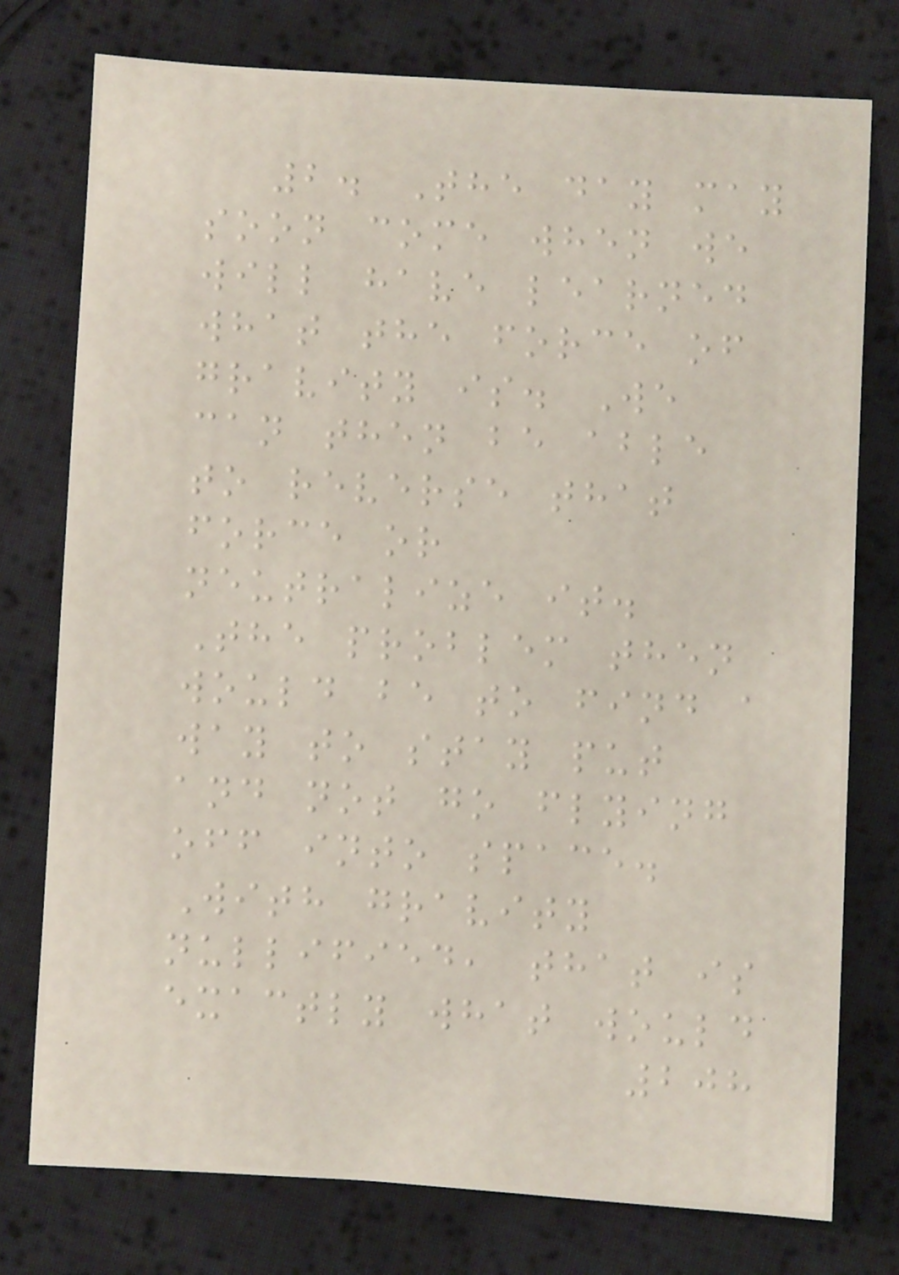2. The day may
soon come when we
will have learned
what the force of
gravity is. We
can then be able
to reverse that
force or
neutralize it.
The problem then
would be to find a
way to stay put
and not go flying
off into space.
With gravity
nullified, that is
exactly what would
208
